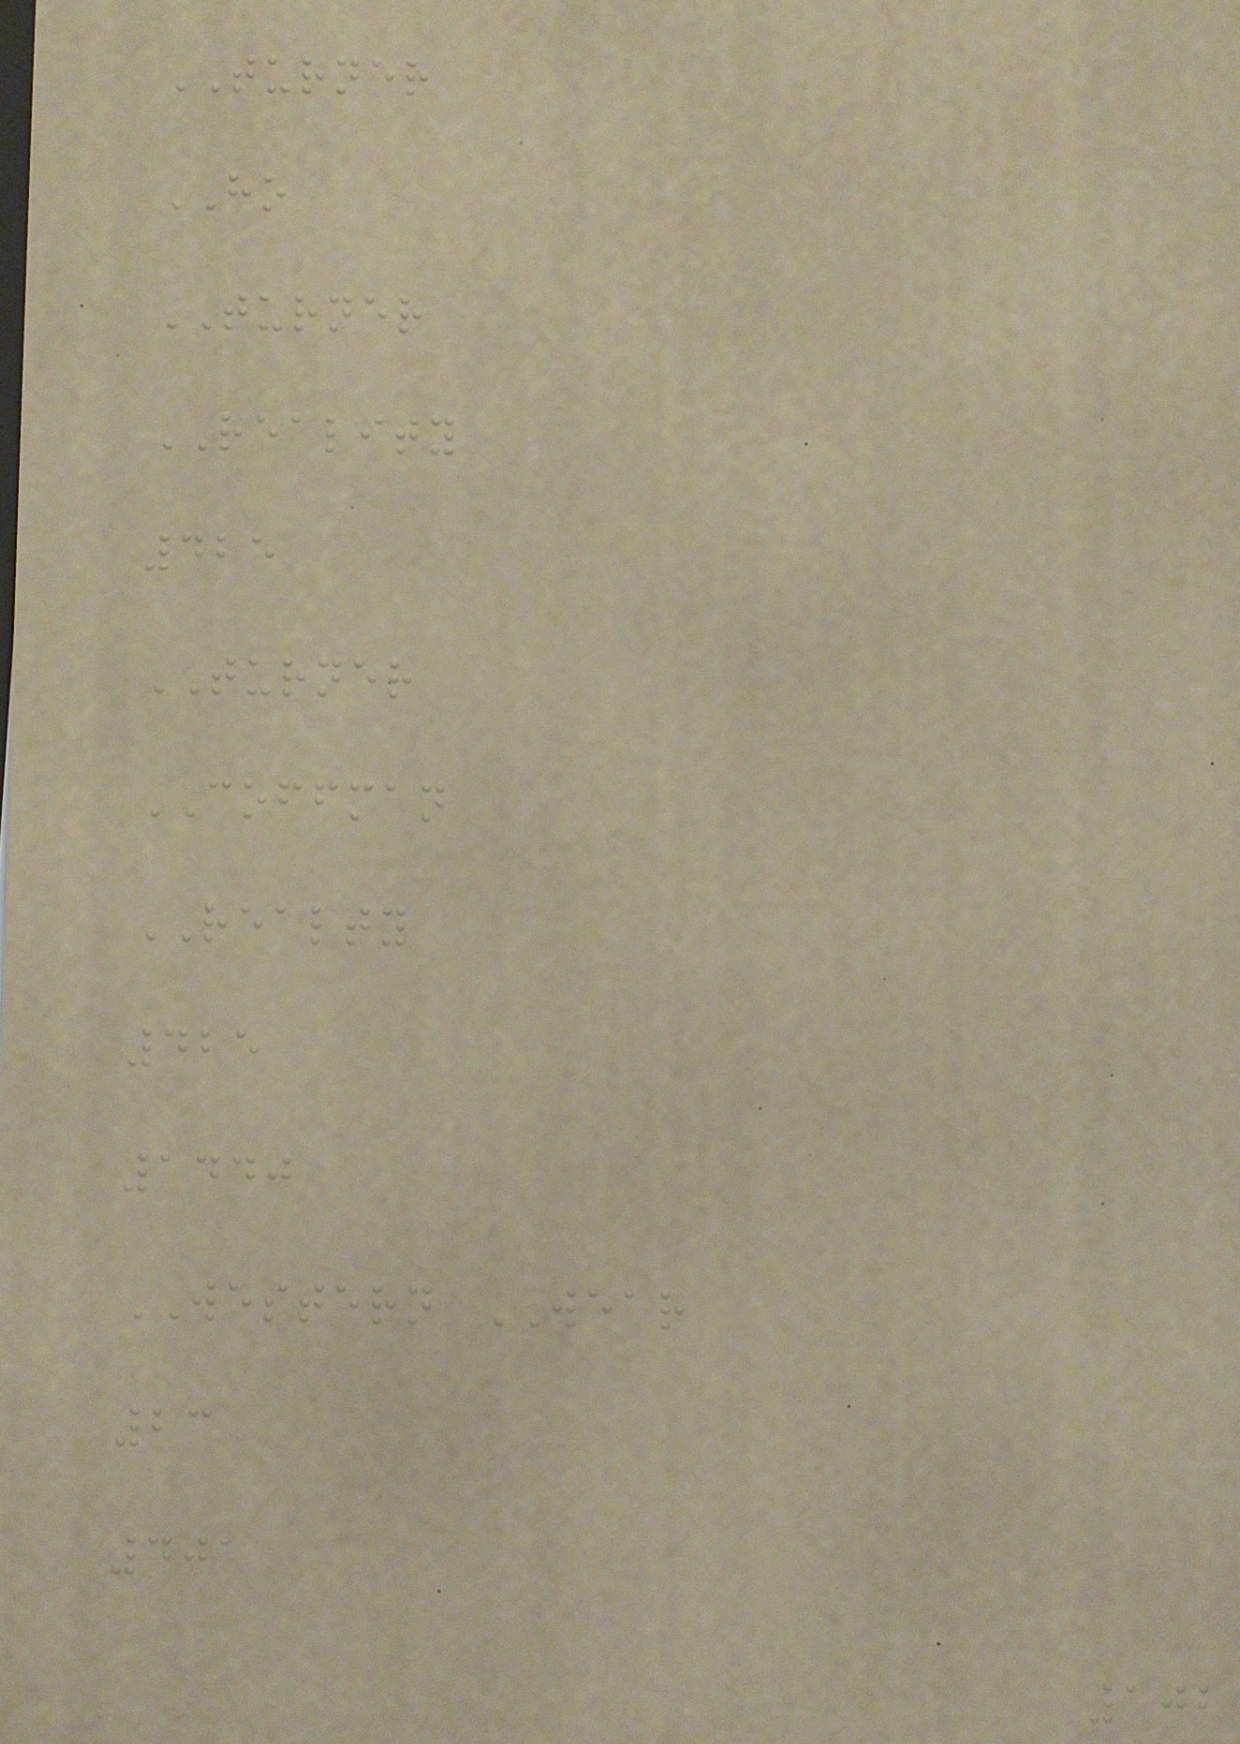TURNER
HO
TURNER
REALITY
425
TURNER
COFFMAN
REALTY
425
1440
WESTERN WEAR
23
401
102
